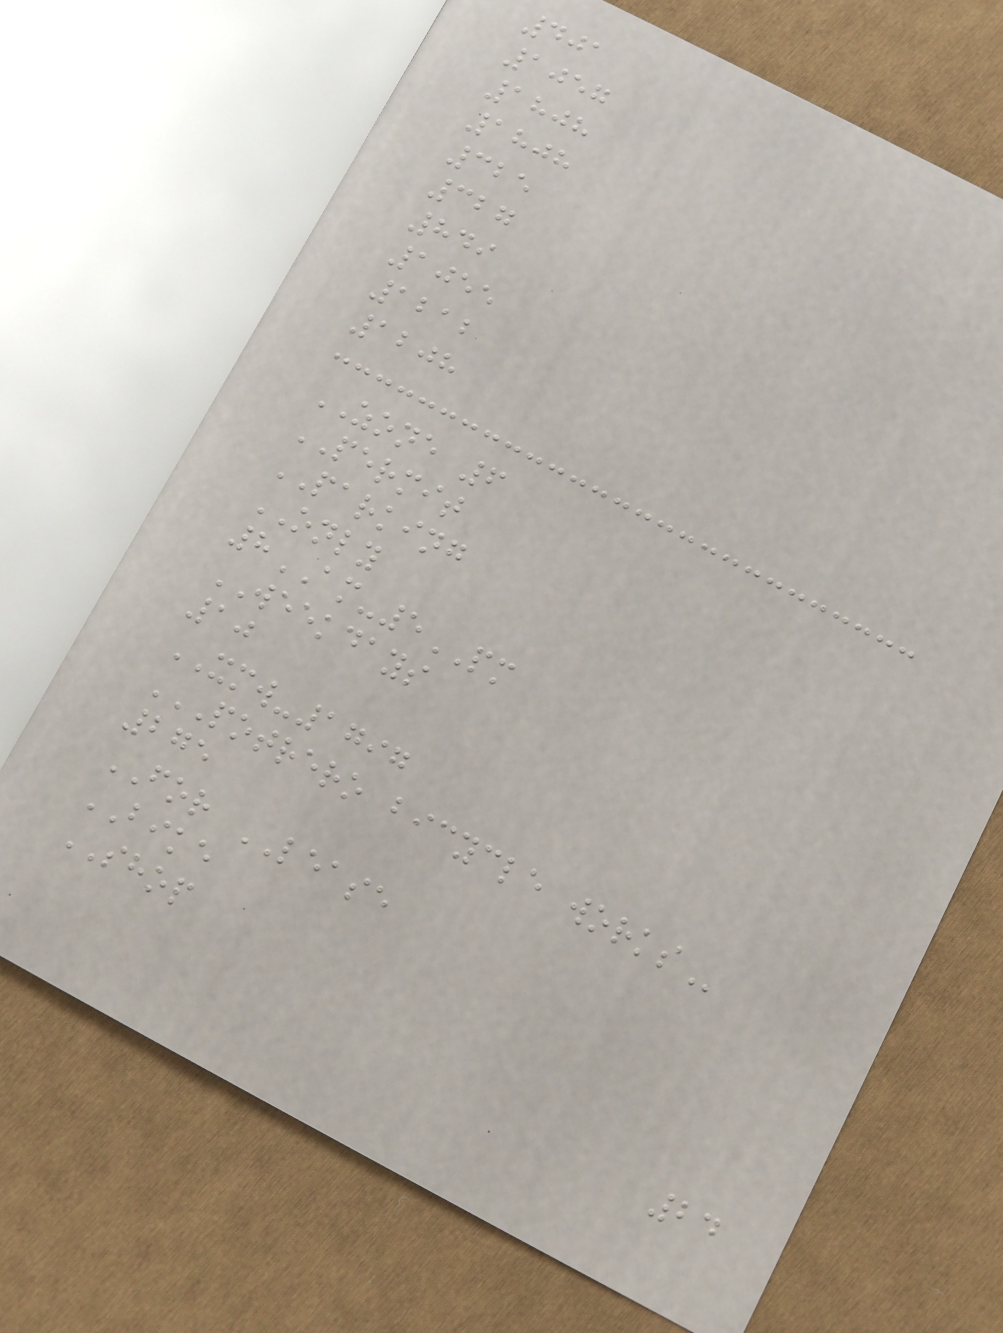401
1057
1808
1808
325
327
849
1055
1212
1208
ZONE 6
PERMIT
PARKING
ONLY
8AM-5PM
WEEKDAYS
10
XMW-1797
POTRERO BICYCLE WORKS
275
FOR LEASE
BIKE
SHOP
24
